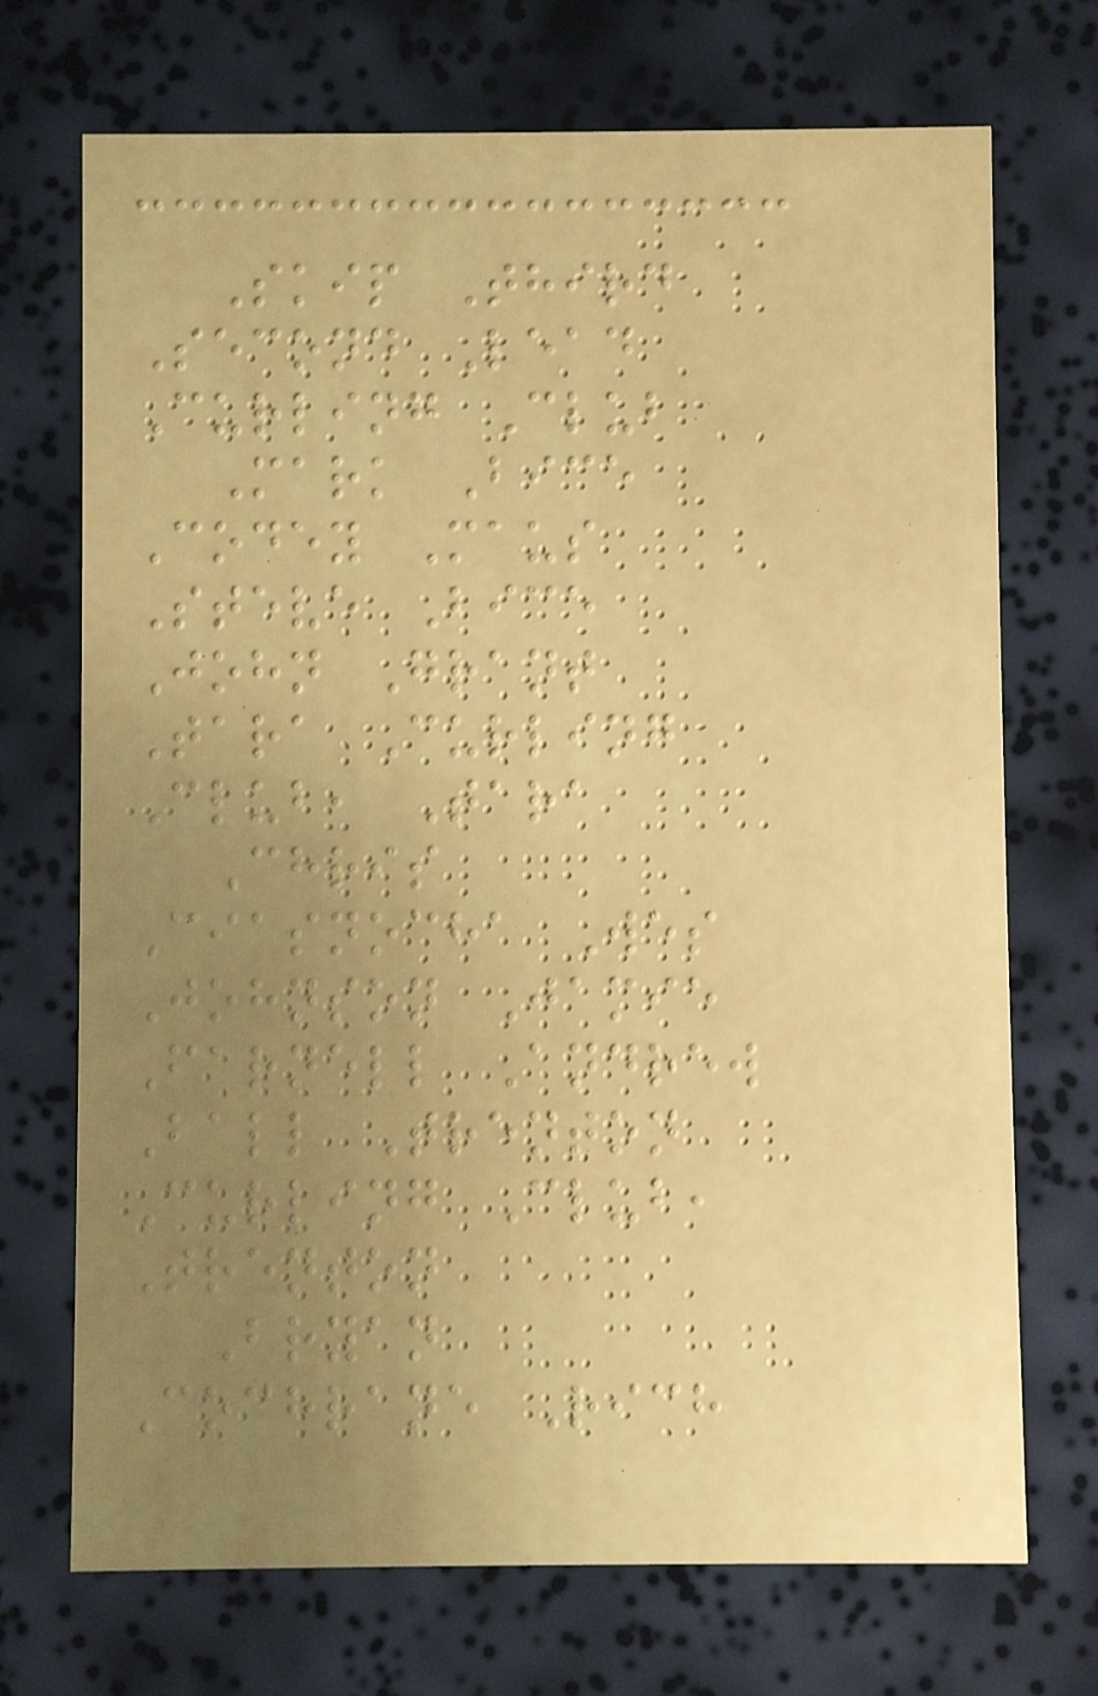Skip Third
Second Lead
Curling Club
Mark Bice
Codey Maus
Steve Bice
John Grant
Tara Curling
Club, Tara
Chris
Ciasnocha Wes
Johnson Jamie
Farnell Andrew
Ball Trenton
Curling Club,
Trenton
Bryan
Cochrane Rich
